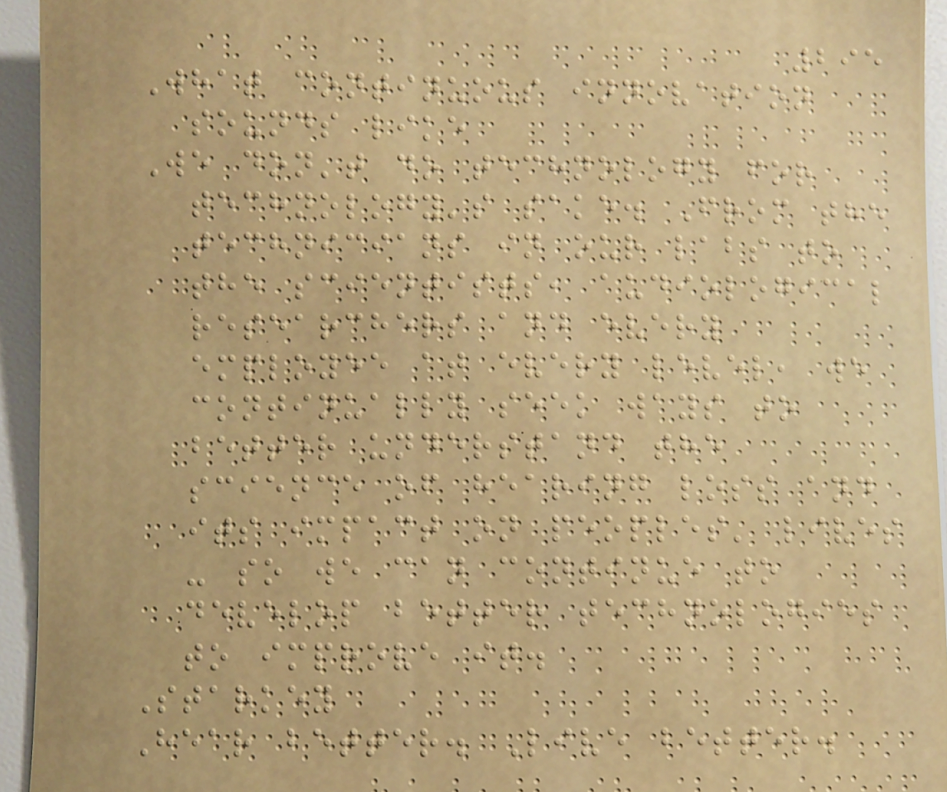295
What continuous innovation
sounds like
We don't do technology for
technology's sake. From the
technicians in our labs to
the scientists, audiological
researchers and every
employee at every level, we
continually seek ways to
better understand the
science of hearing loss and
its impact on peoples' lives
- so we can continue to
develop better technologies
to improve it.
Starkey
Hear better. Live better.
